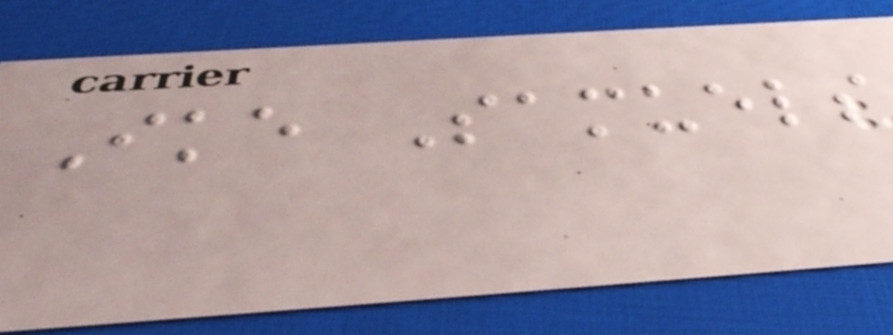Ike Samuels
